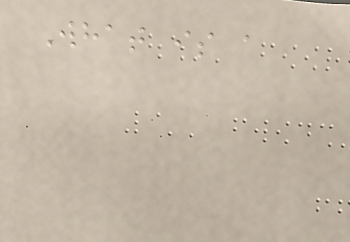What is a
